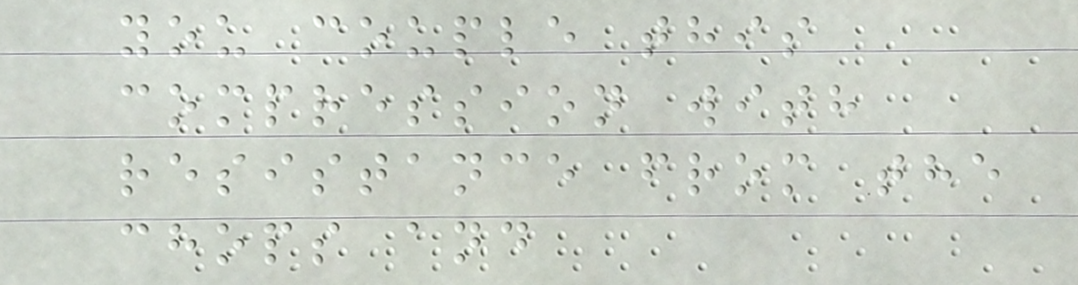you couple this
compression with
resistance from the
chops and
